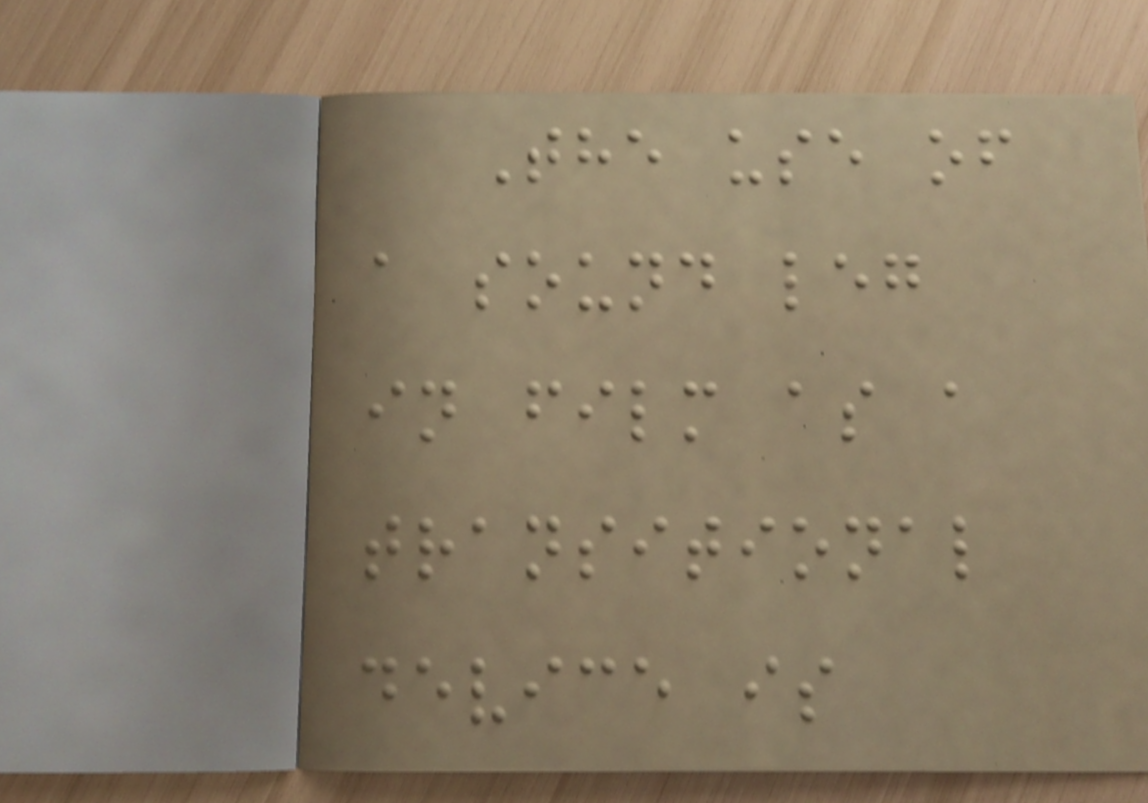The use of
a sound leg
in film as a
transitional
device is
